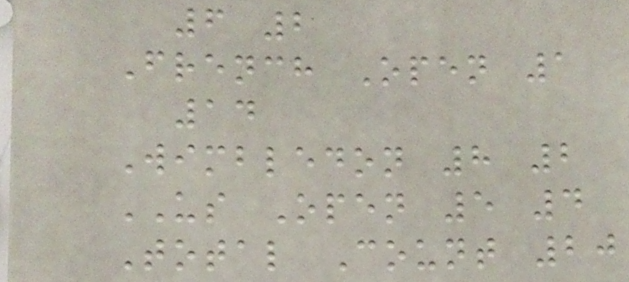6 2
French Open 1
14
Wimbledon 8 2
US Open 5 4
Total Count 20
